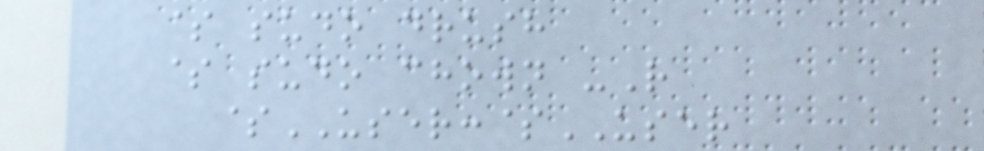$ sudo drush
$ sudo chown -R
$USER:$USER
